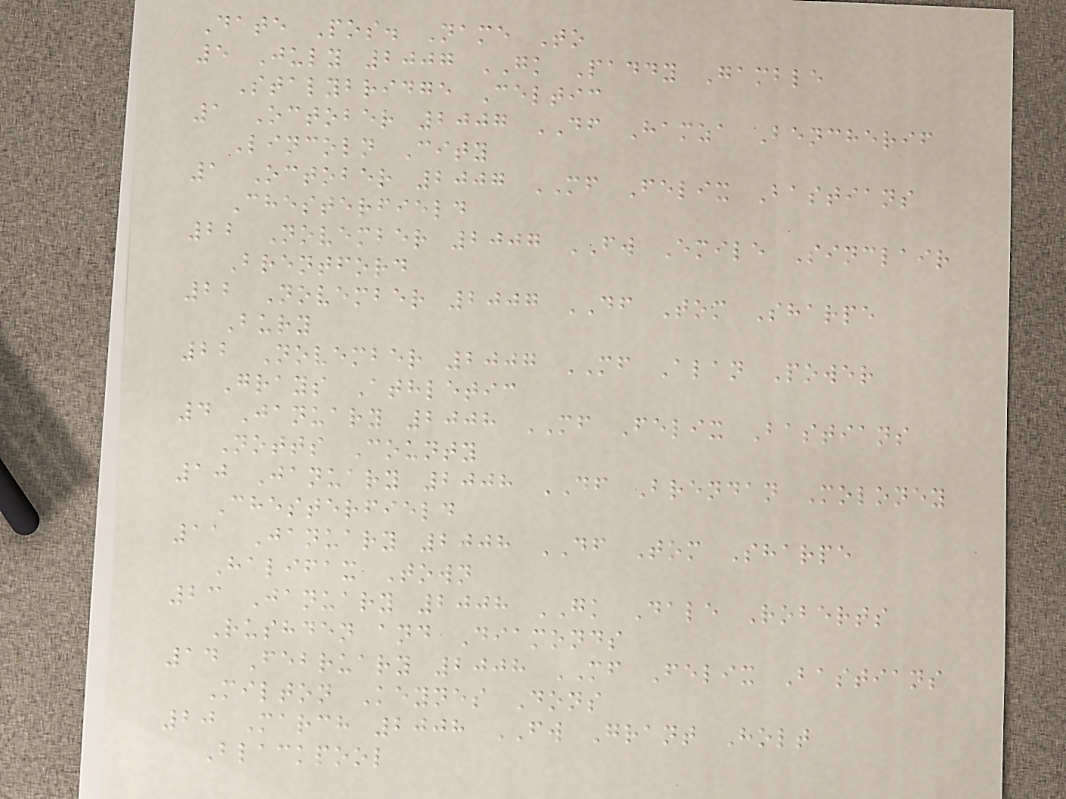Date Pos. Name To
5 July 2007 GK Paddy Gamble
Stalybridge Celtic
1 October 2007 DF Hamza Bencherif
Lincoln City
1 October 2007 MF Felix Bastians
Chesterfield
22 November 2007 FW Emile Sinclair
Brentford
22 November 2007 DF Tom Sharpe
Bury
22 November 2007 MF Alan Power
Grays Athletic
4 January 2008 MF Felix Bastians
Notts County
10 January 2008 DF Brendan Moloney
Chesterfield
11 January 2008 DF Tom Sharpe
Halifax Town
23 January 2008 GK Dale Roberts
Rushden and Diamonds
14 February 2008 MF Felix Bastians
Milton Keynes Dons
20 March 2008 FW Grant Holt
Blackpool
